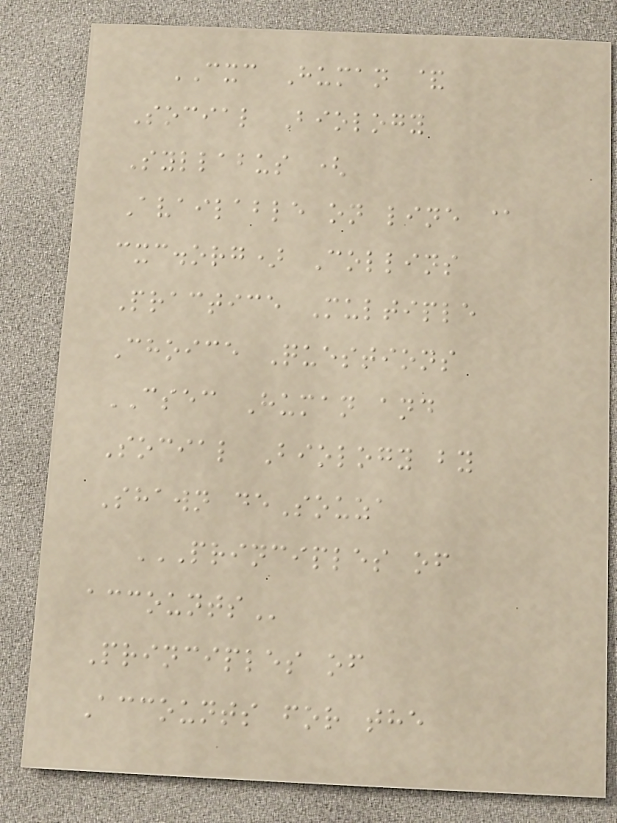CXC Human &
Social Biology
Syllabus (
Available on line @
cxc.org) Collins
Practice Multiple
Choice Questions
CSEC Human and
Social Biology by
Shawn deSouza
PRINCIPLES OF
ACCOUNTS
Principles of
Accounts for the
